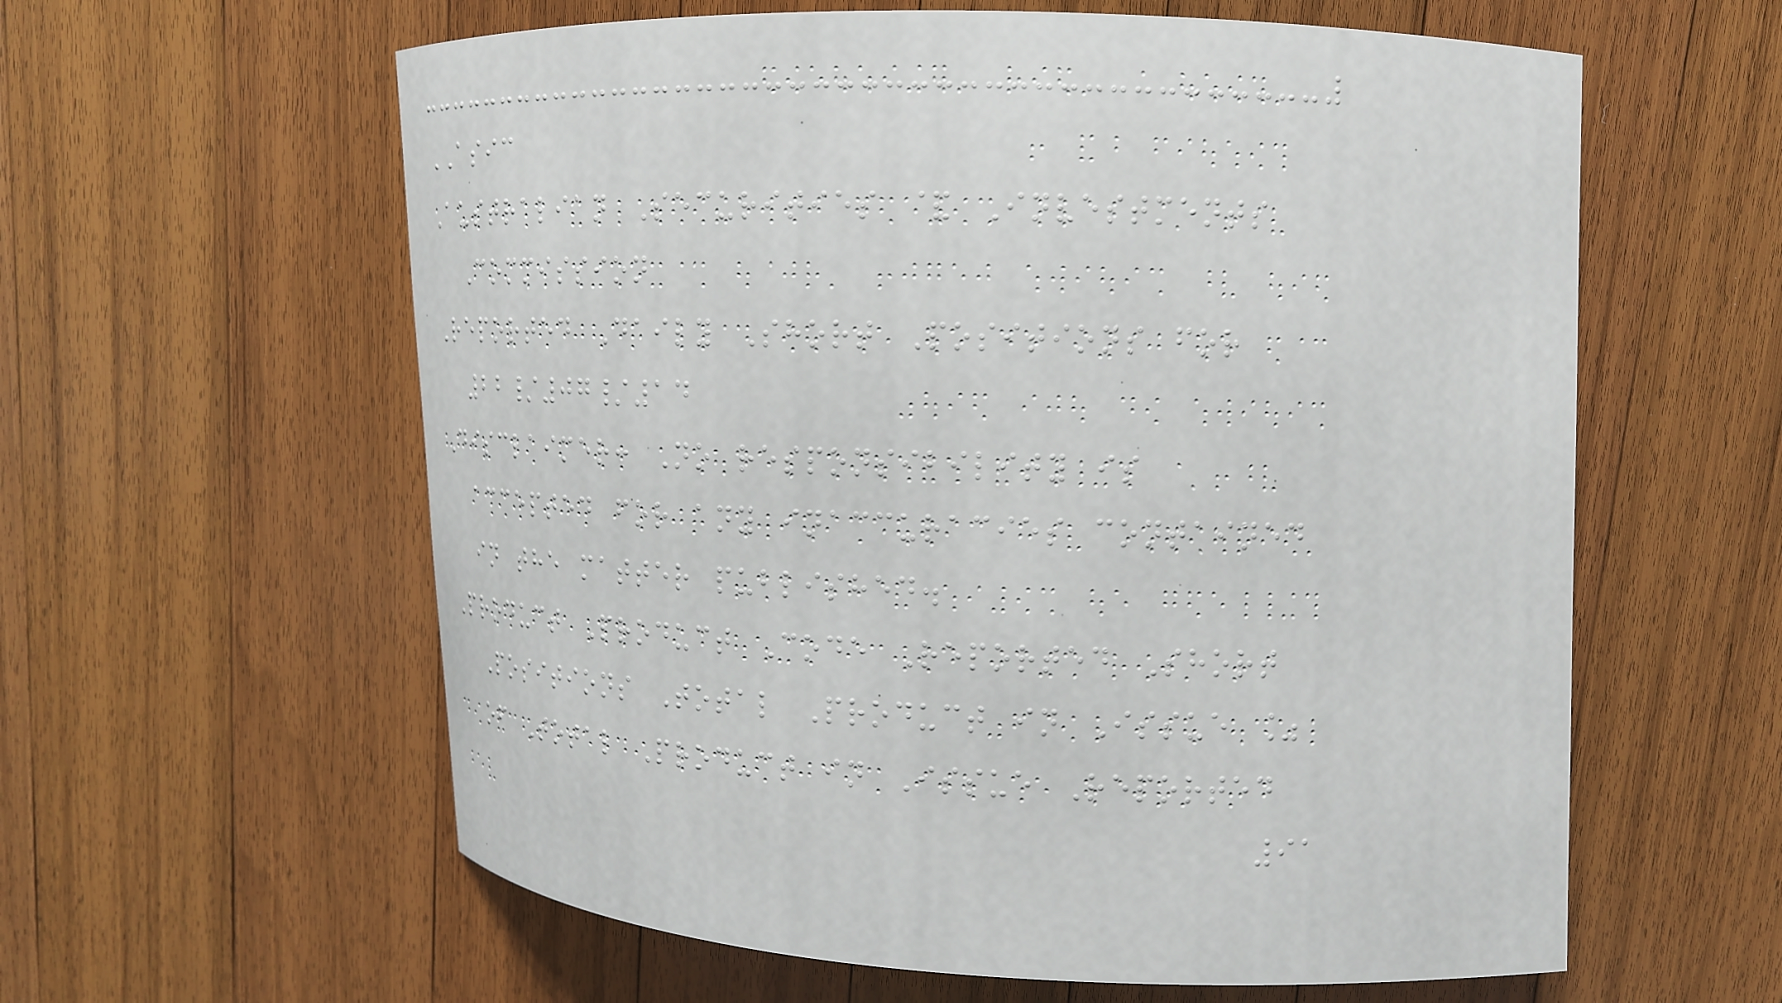ASIC
Australian Securities & Investments
Commission
Reported Daily Short Positions for
22/07/14
Disclaimer: No responsibility is
accepted for any inaccuracies contained
in the matter published.
Product Product Code Reported Short
Positions Total Product in Issue %
of Total Product in Issue Reported
91
